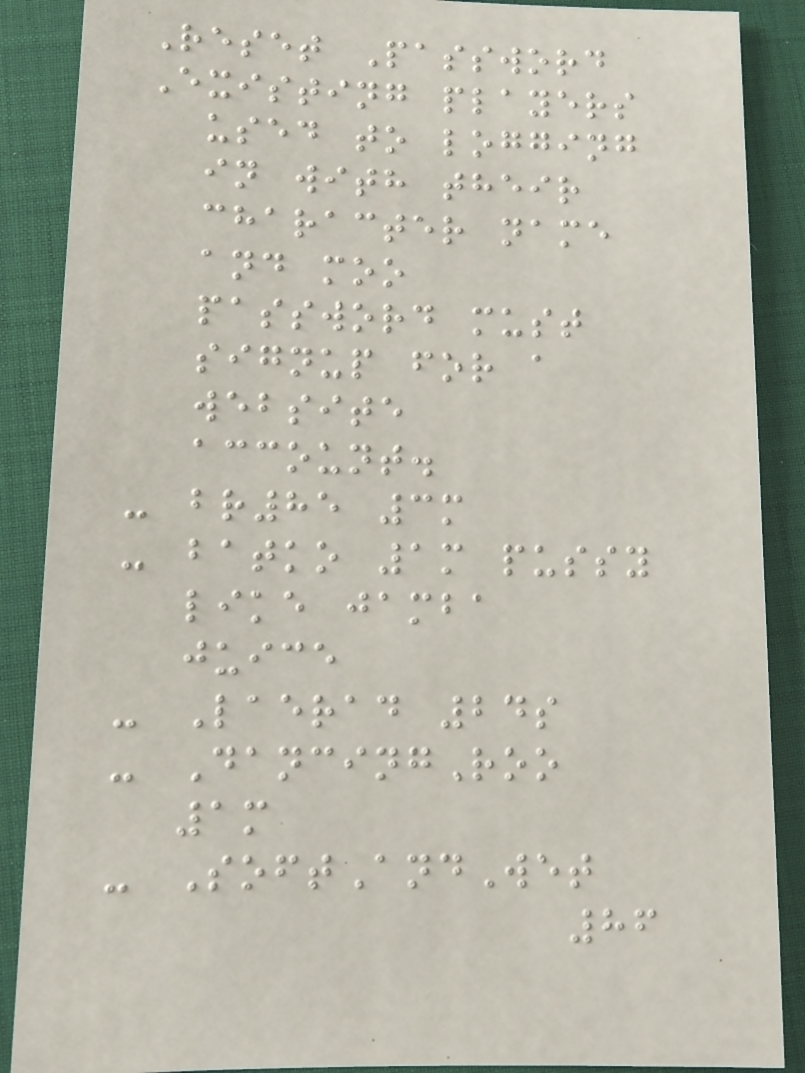Reset Password
Existing players
used to logging
in with their
character name
and moo
password must
signup for a
website
account.
- br85 3m
- batko 1m pussy
like jamba
juice
- Laerad 24s
- DancingRoo
1m
- SoftAndWet
86
